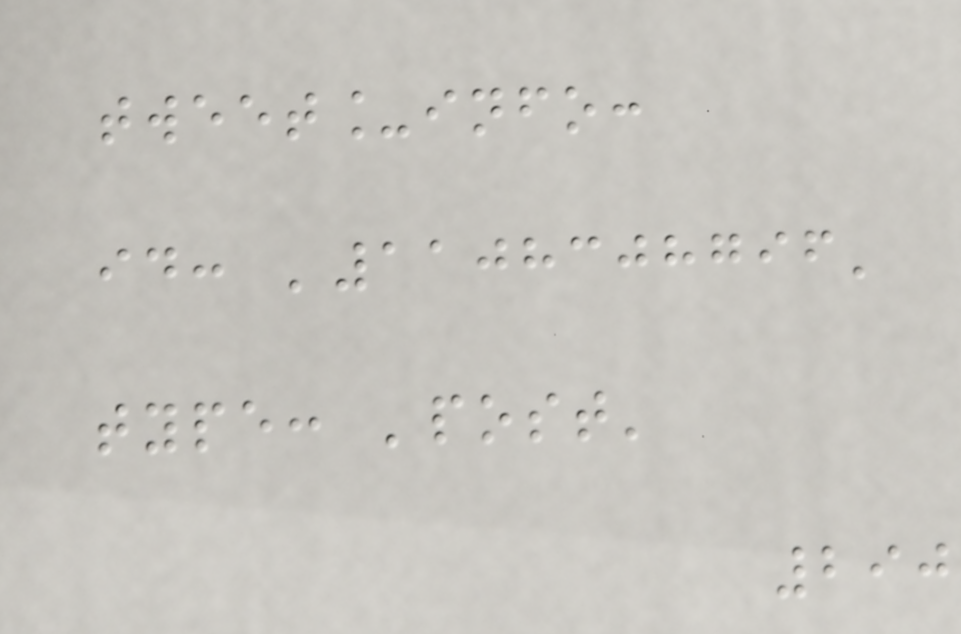tweet_info:
id: '1108308796'
type: 'post'
290
